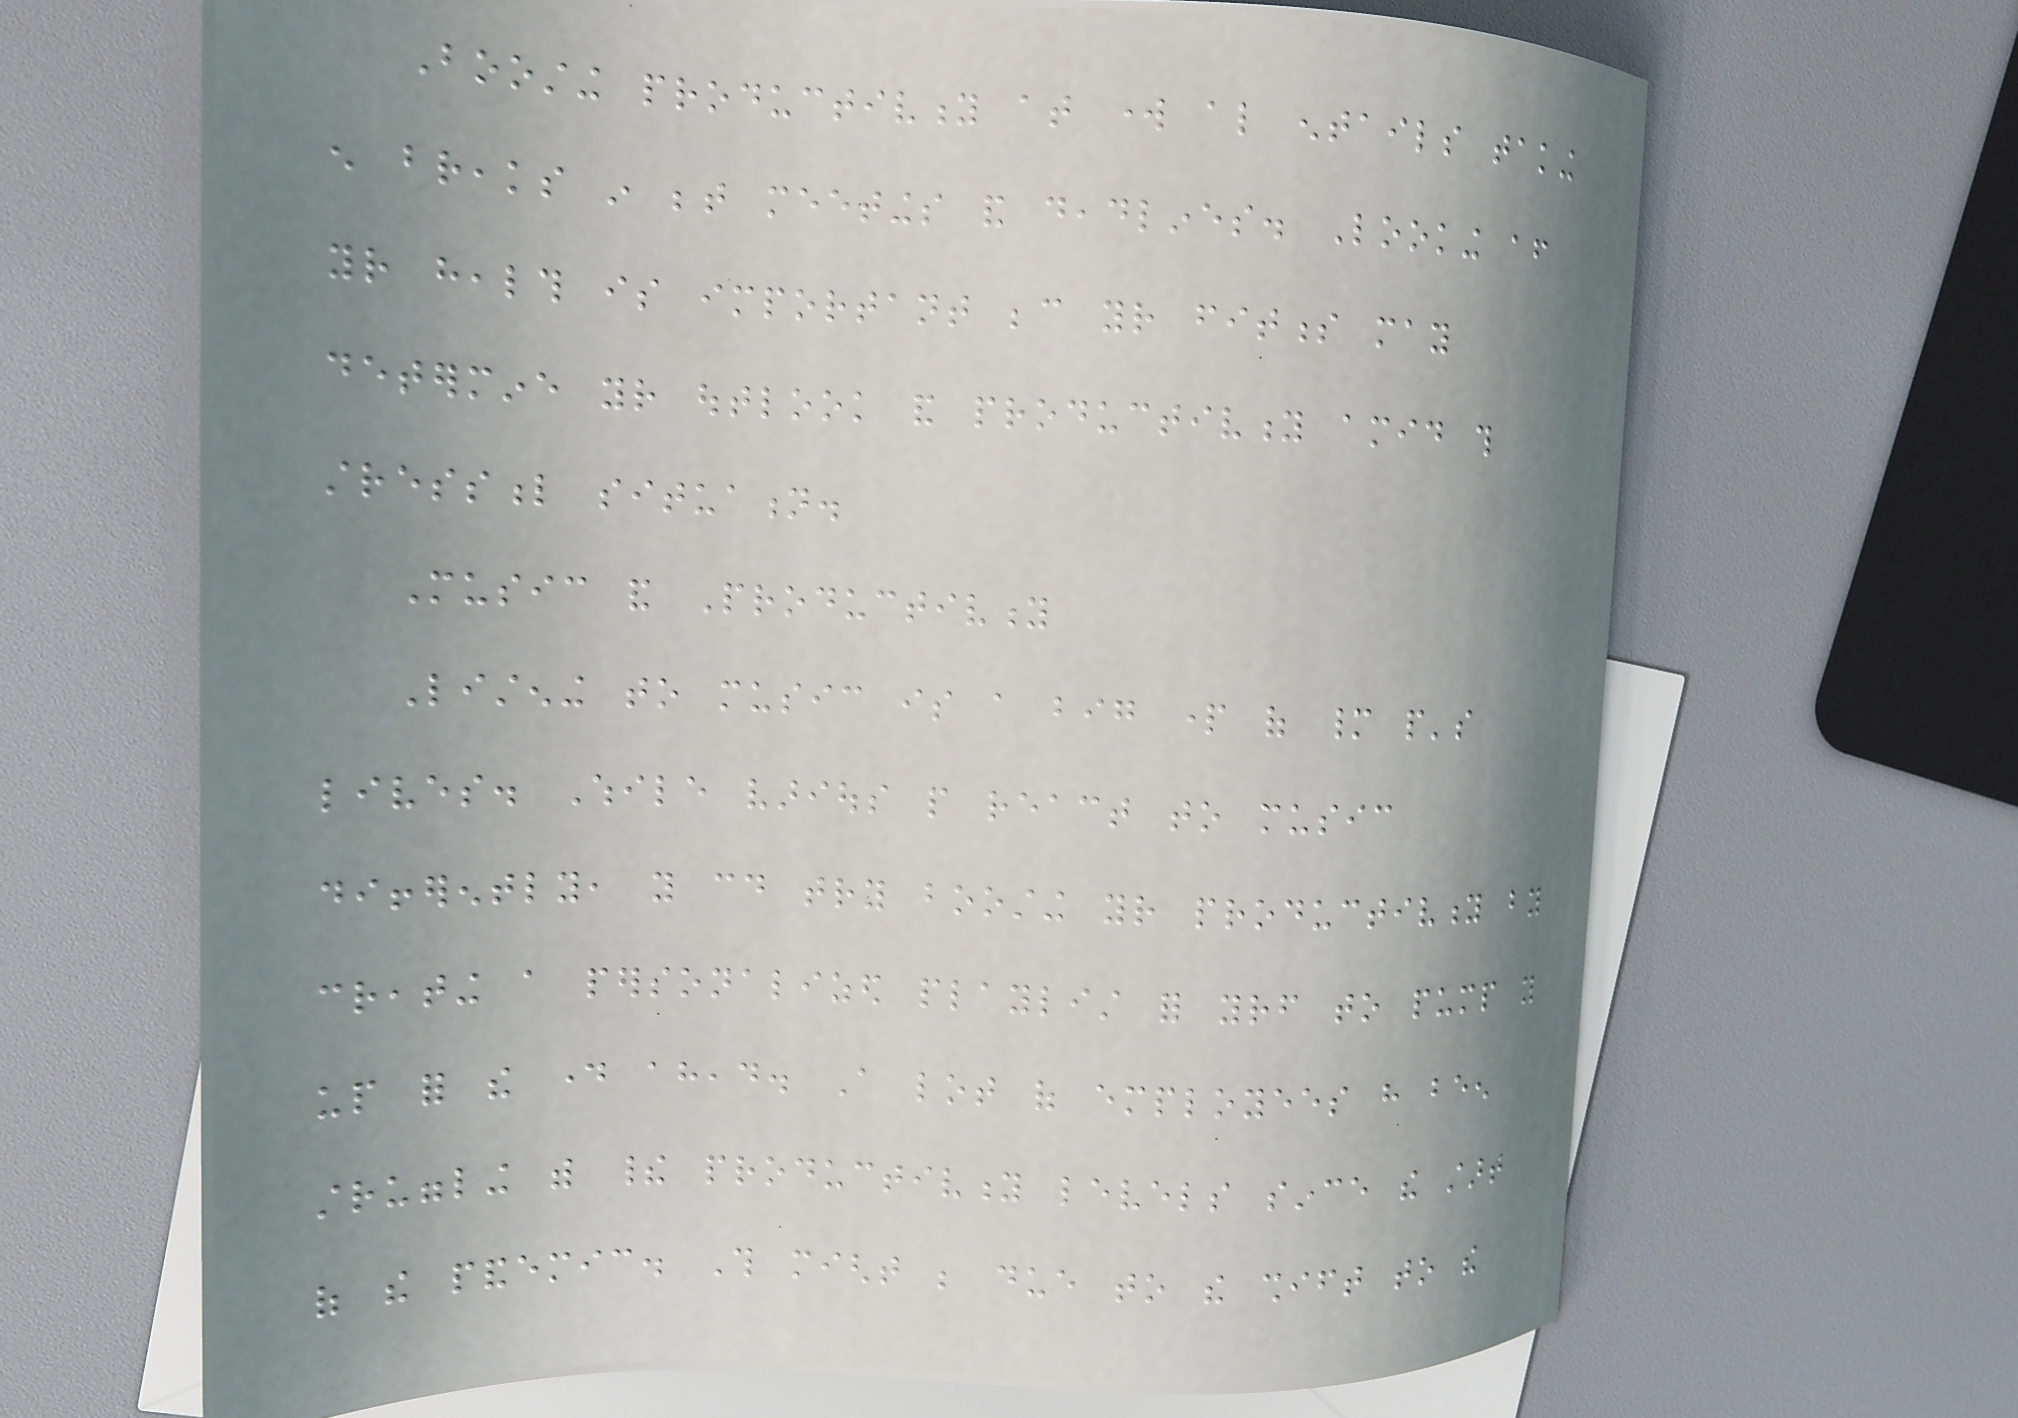Boosting productivity at work also entails taking
enough breaks in between meetings and deadlines. Looking after
your health is important because your fitness may
determine your outlook and productivity amid this
stressful situation.
Music and Productivity
Listening to music is a big part of many people's
lives. While various people react to music
differently, you could try boosting your productivity by
creating a personalized playlist for yourself to pump you
up for the day ahead. A lot of employees have been
struggling with their productivity levels since the start
of the pandemic. This might be due to the shift to the
